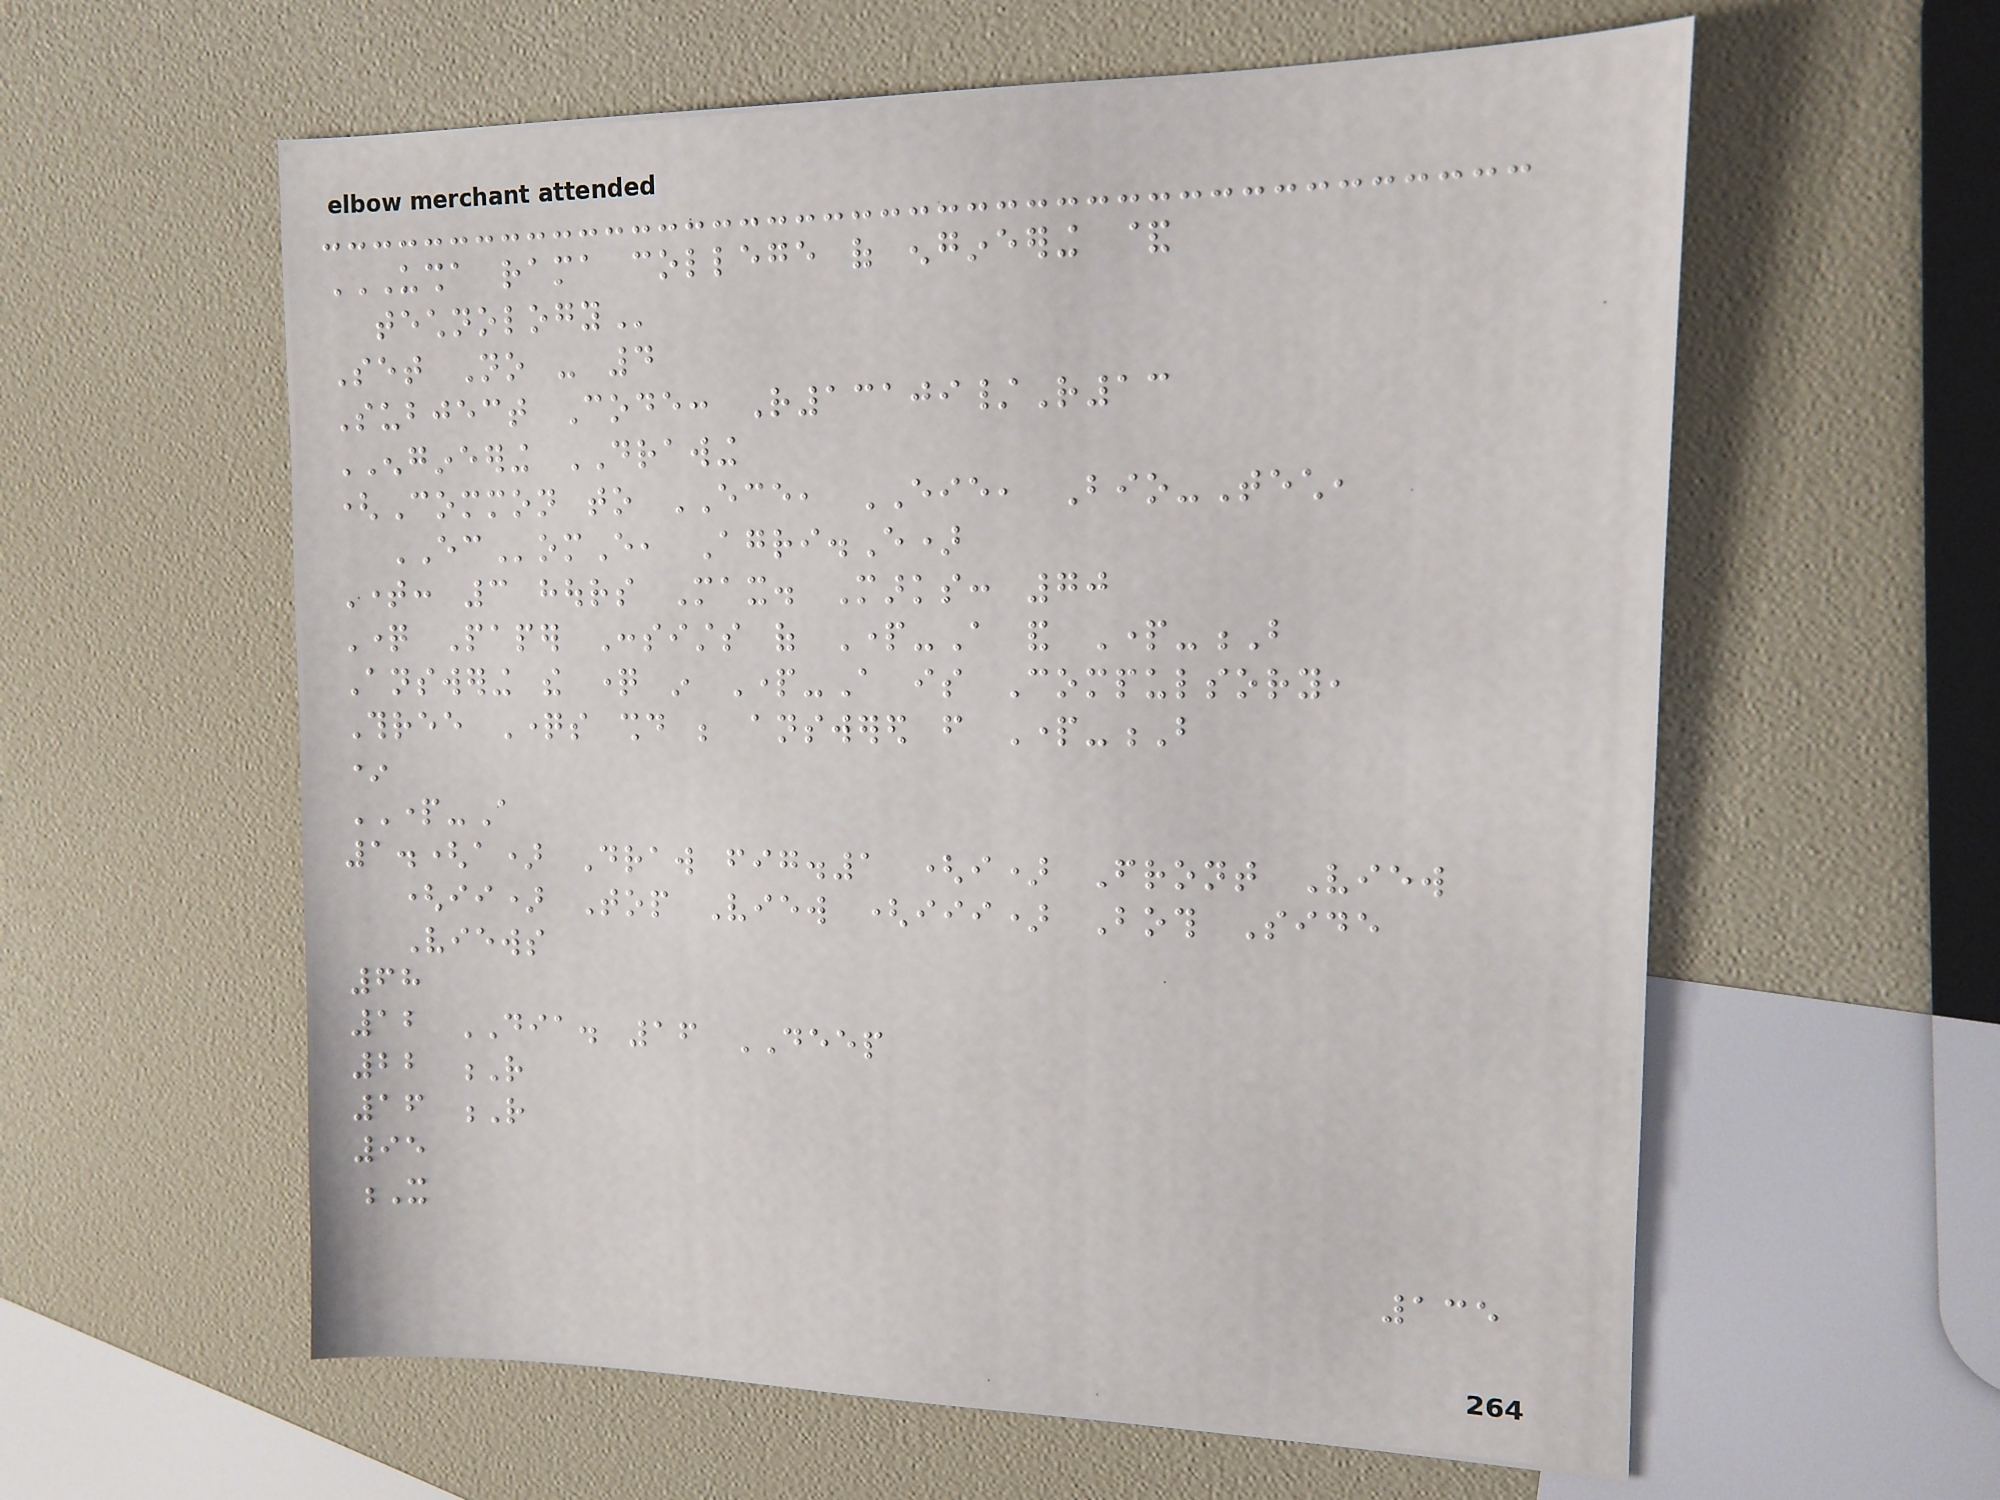USHA RAMA COLLEGE OF ENGINEERING &
TECHNOLOGY
Set No - 4
Subject Code: R13109/R13
ENGINEERING DRAWING
(Common to ECE, EIE, Bio-Tech,
EComE, Agri.E)
Time: 3 hours Max. Marks: 70
Question Paper Consists of Part-A and Part-B
Answering the question in Part-A is Compulsory,
Three Questions should be answered from Part-B
*
PART-A
1.(a) Draw fig.1 (i) Front View
(ii) Top View (iii) Both Side
Views
68
12 DIA. 16 DEEP
22 R
16 R
95
X
135
